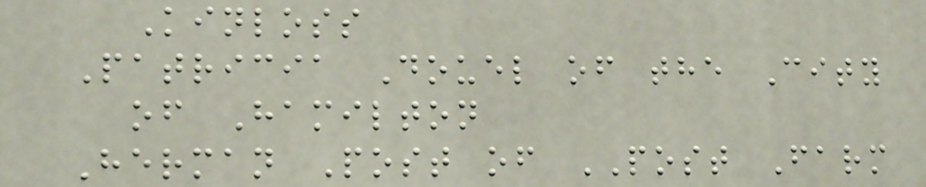Kinloss
Patricia Douel of the City
of Hamilton
Herman Post of POST Farm
